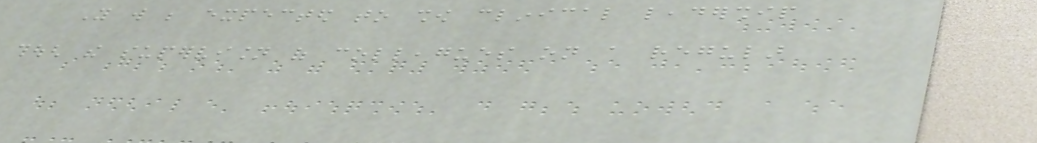You will be expected to show clinical leadership
though the supervision of colleagues on a regular
